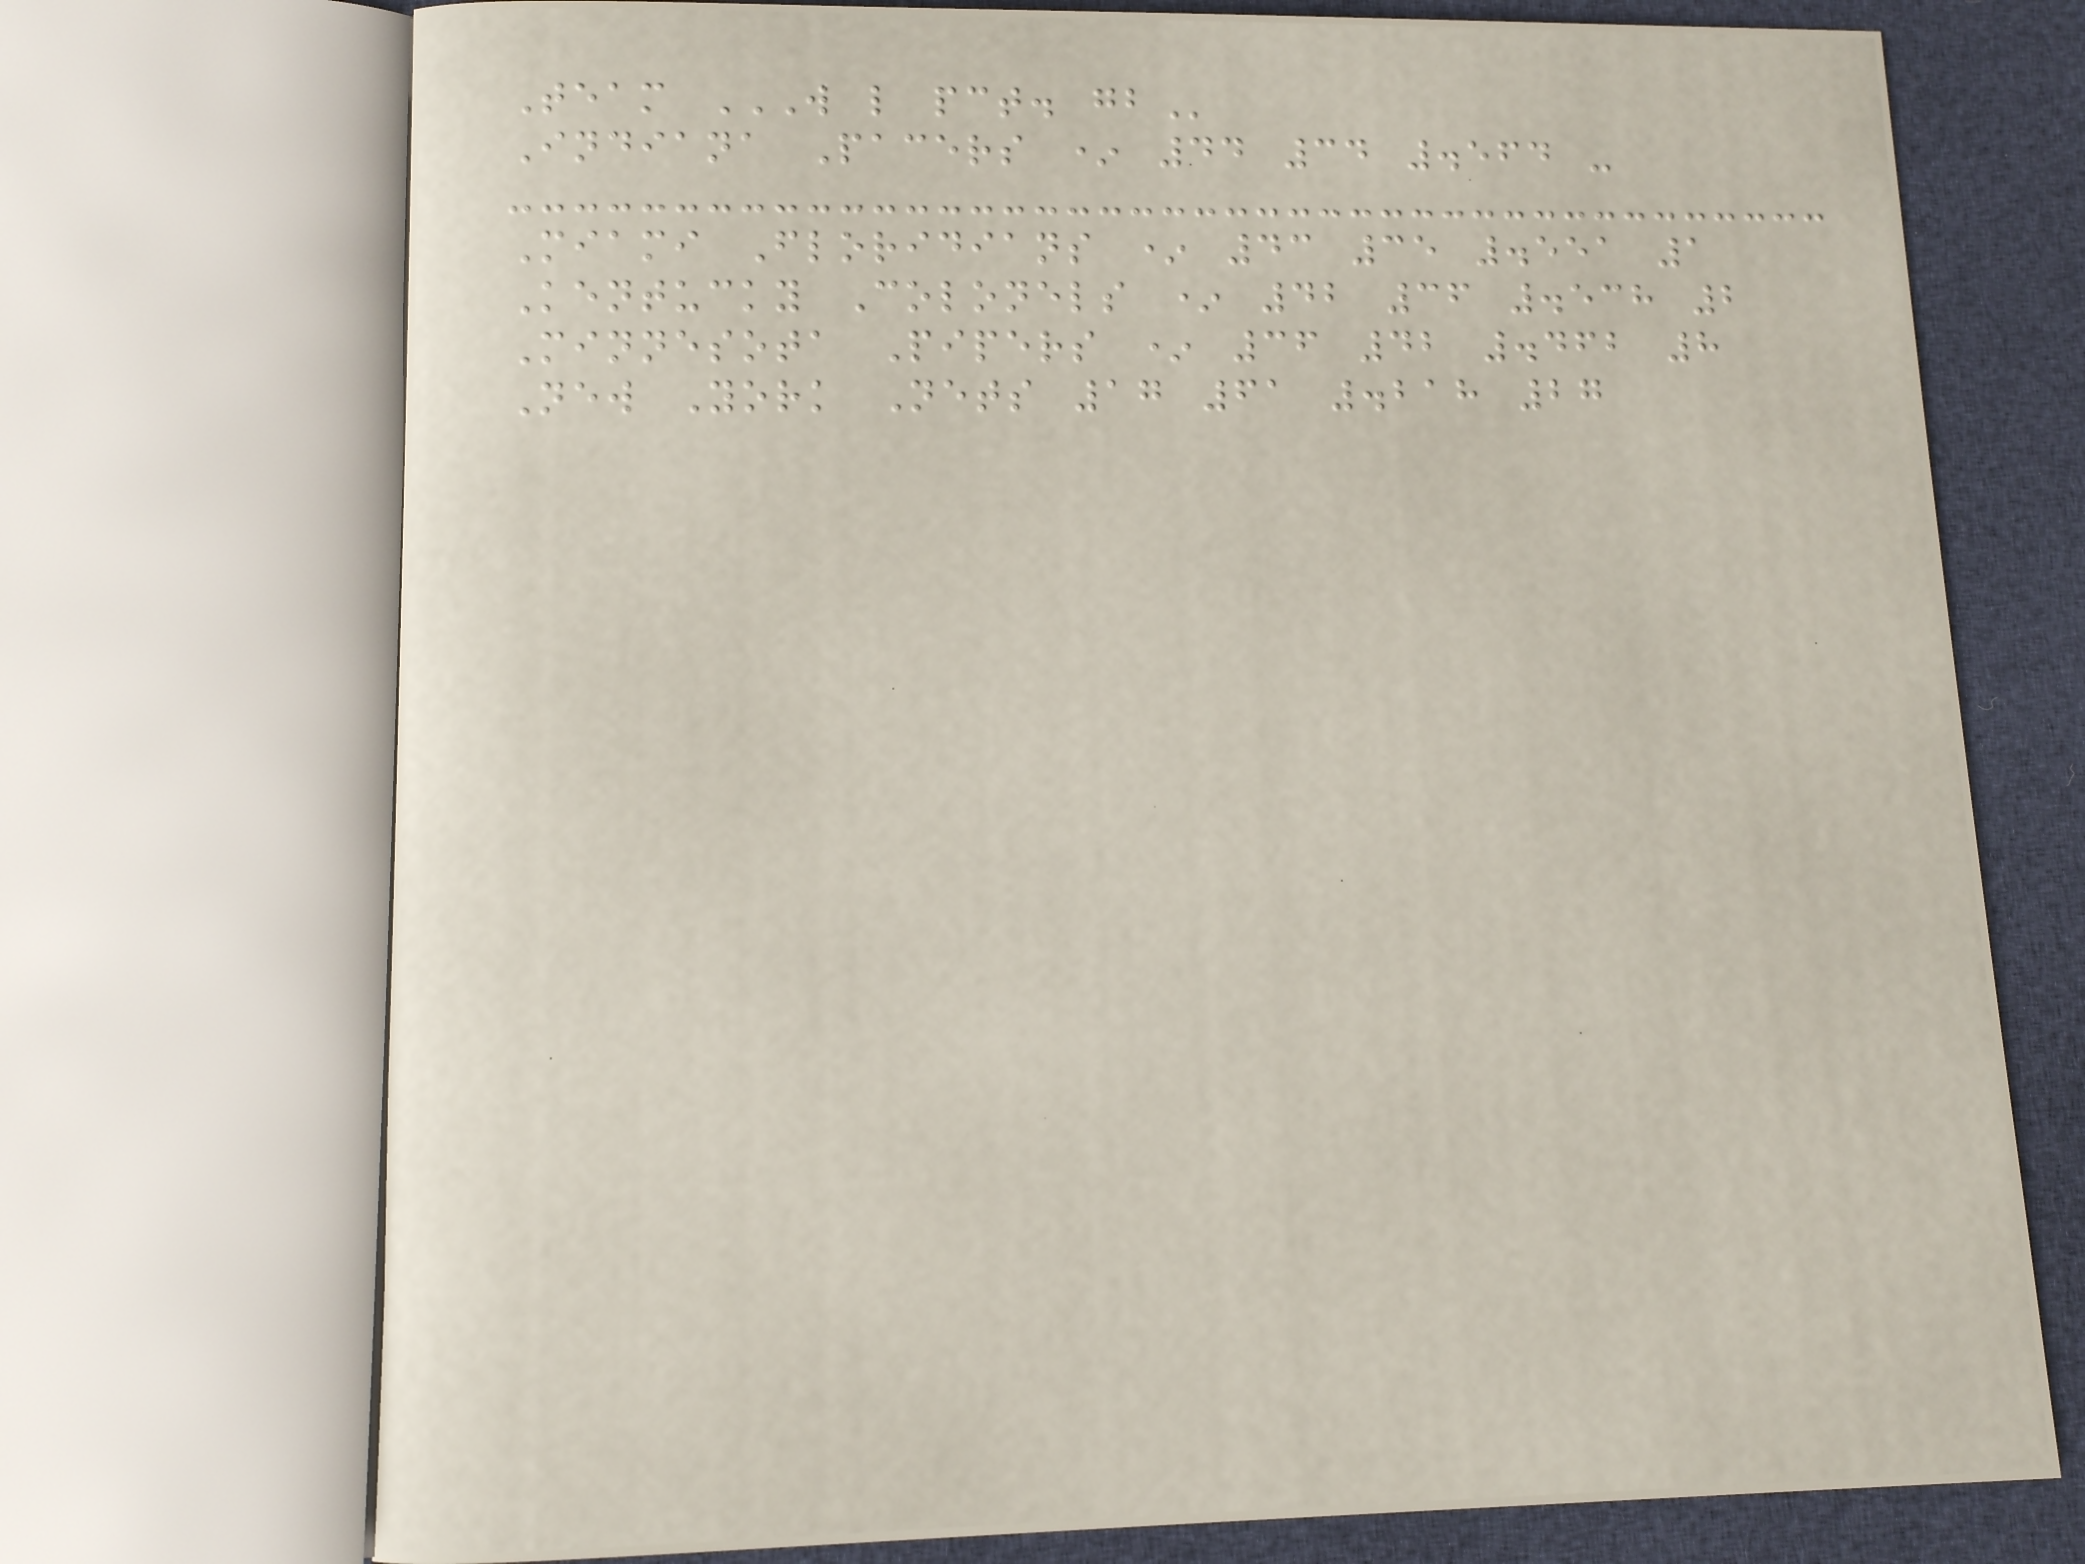Team W L PCT. GB
Indiana Pacers * 44 34 .564 -
Miami Floridians * 43 35 .551 1
Kentucky Colonels * 42 36 .538 2
Minnesota Pipers * 36 42 .462 8
New York Nets 17 61 .218 27
